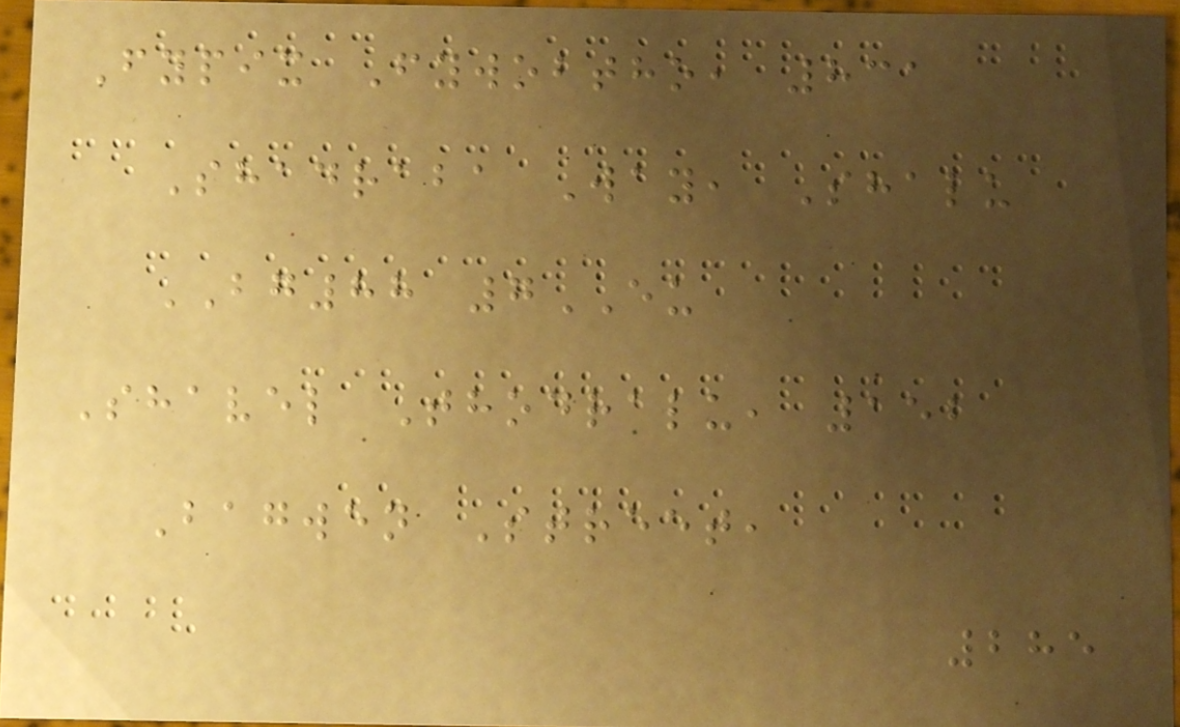Fypix Fywobtho, 831
Shadraba Way, Shalu
BG88 7EU
Shavel Thodralu, 152
Bagwen Street,
285
